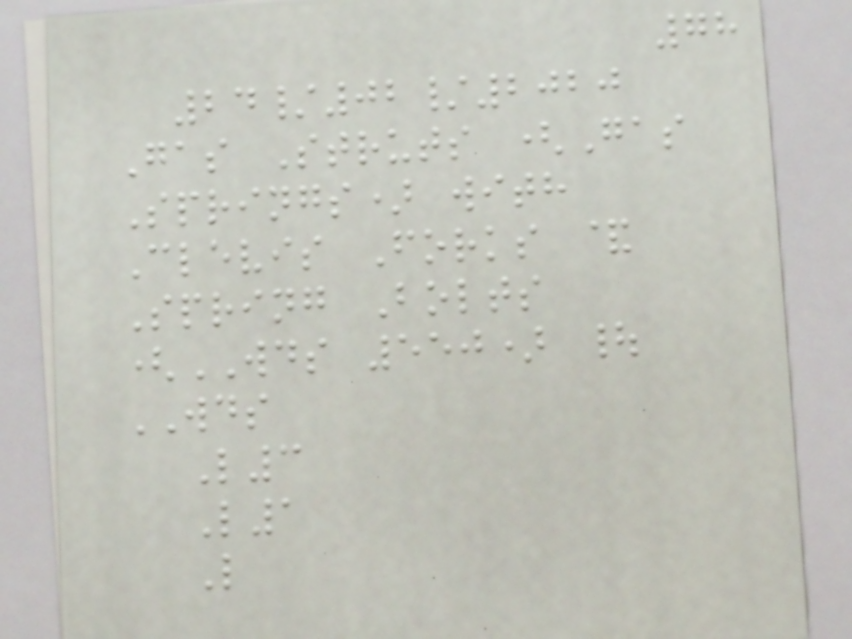78
24/02/2020
Gas Struts (Gas
Springs) with
Clevis Forks &
Spring Bolts
(WDS 550) |
WDS
L3
L1
L
